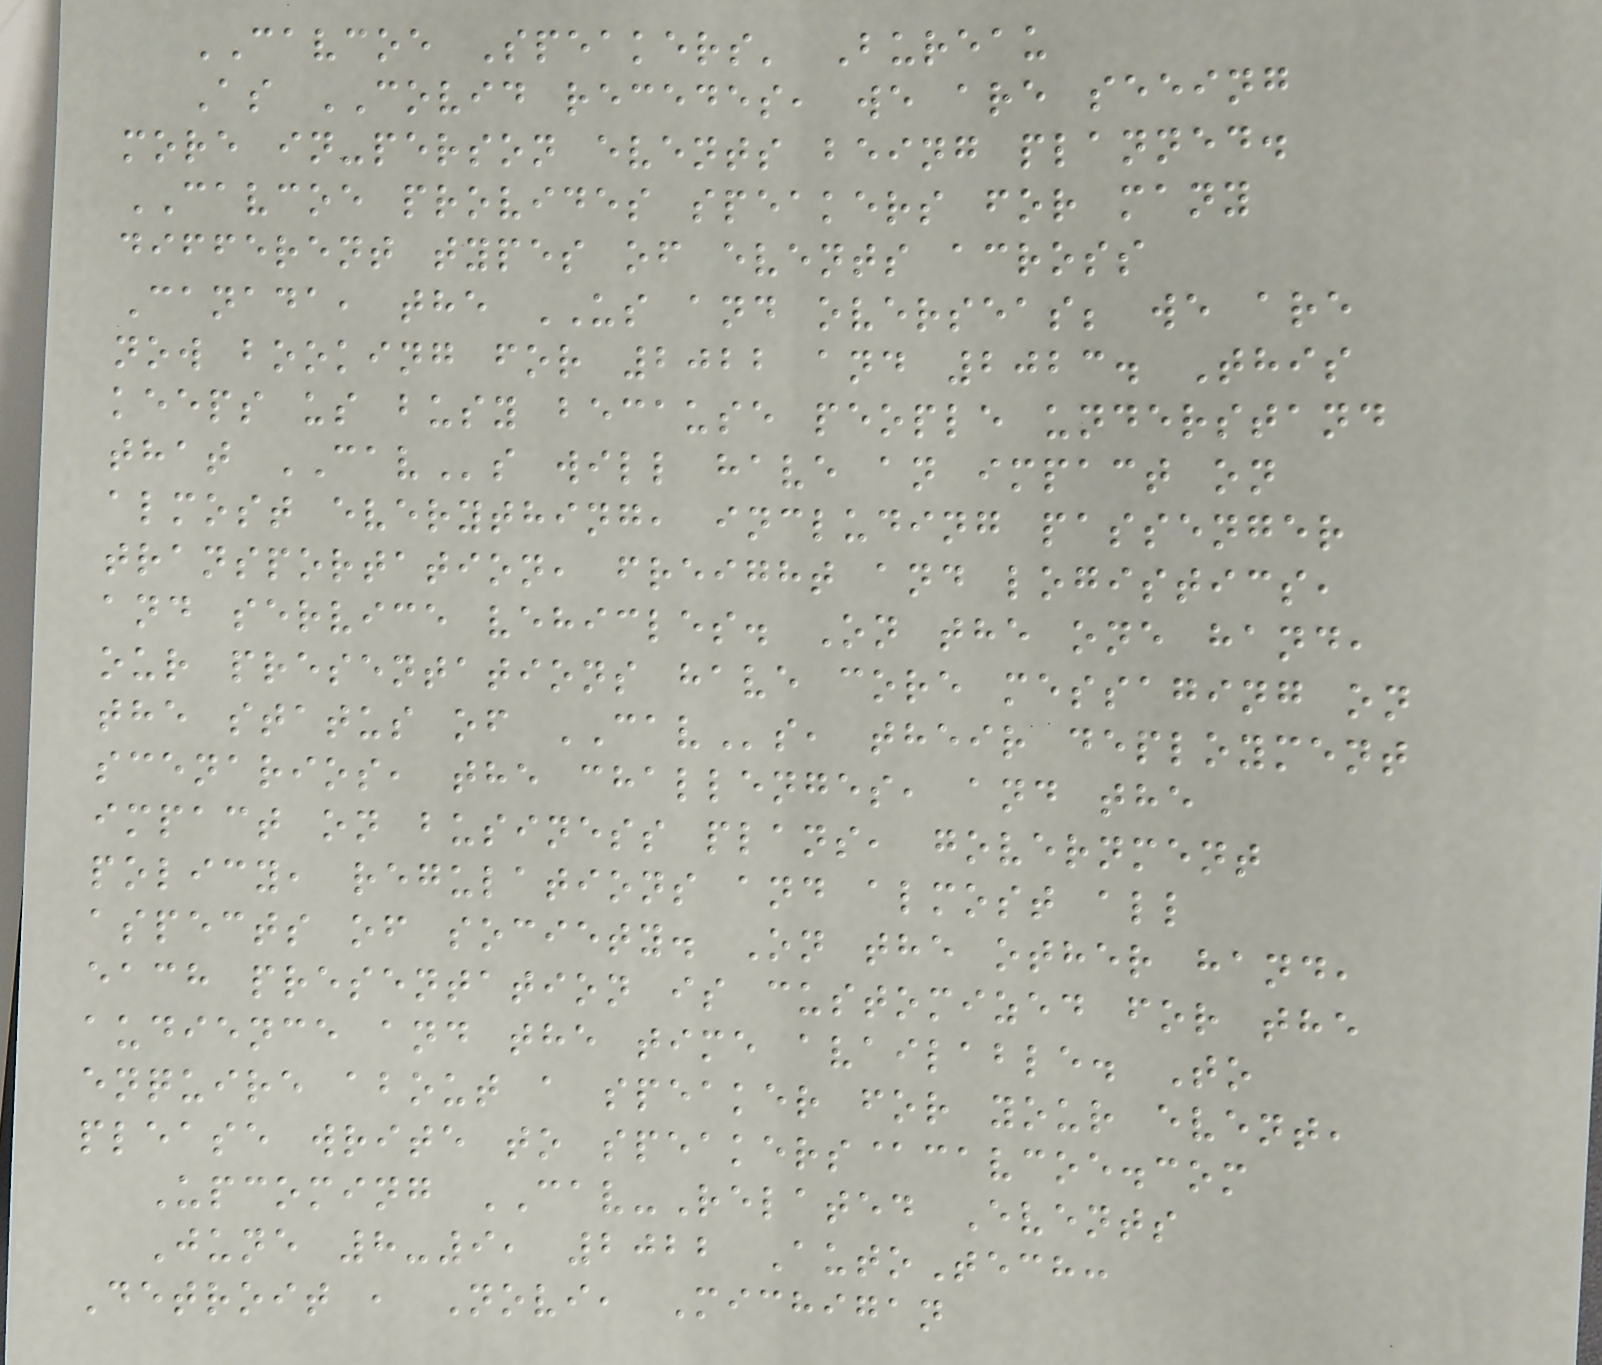CAVCOE Speakers' Bureau
As COVID recedes, we are seeing
more in-person events being planned.
CAVCOE provides speakers for many
different types of events across
Canada, the US and overseas; we are
now booking for 2022 and 2023. This
keeps us busy because people understand
that CAVs will have an impact on
almost everything, including passenger
transportation, freight and logistics,
and service vehicles. On the one hand,
our presentations have core messaging on
the status of CAVs, their deployment
scenarios, the challenges, and the
impact on business plans, government
policy, regulations and almost all
aspects of society. On the other hand,
each presentation is customized for the
audience and the time available. To
enquire about a speaker for your event,
please write to speakers@cavcoe.com
Upcoming CAV-Related Events
June 8-9, 2022 AutoTech:
Detroit , Novi, Michigan
